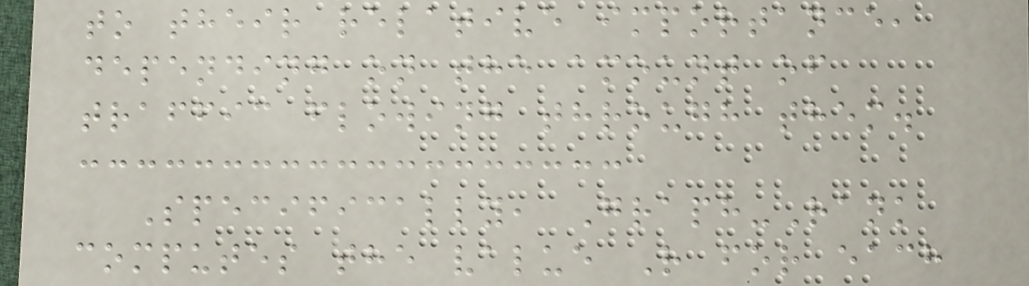to their relative importance,
depending on the amount of
traffic flowing through them.
Specifically, Graph-Rank
computes the value R for each
